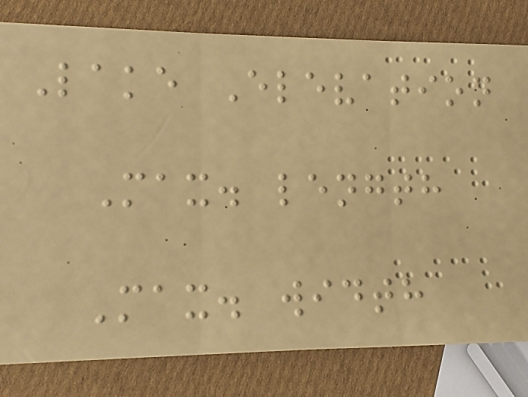Lake Elevation
Max. length
Max. width
